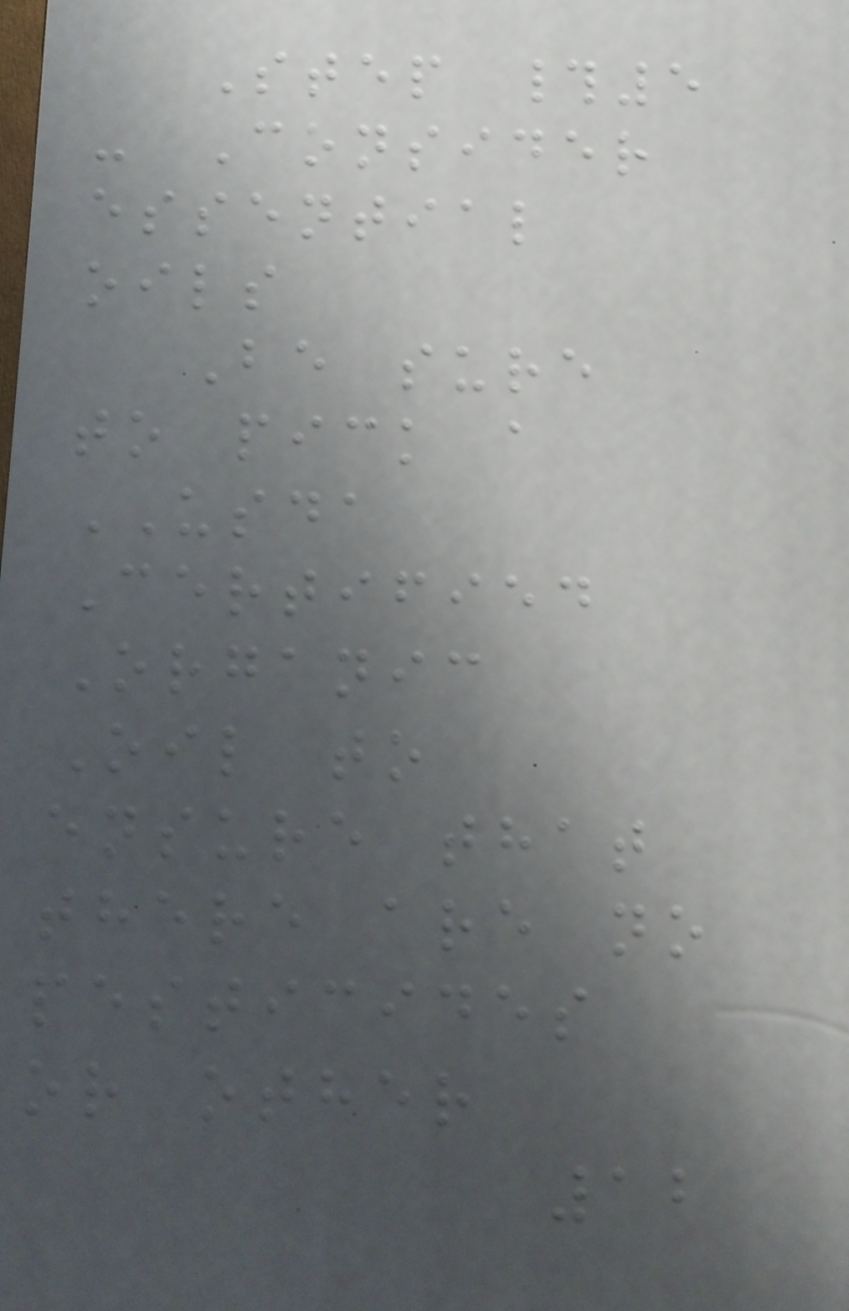Step #5
- Consider
essential
oils
Be sure
to pick a
USDA
Certified
Organic
Oil to
ensure that
there are no
pesticides
or other
12
